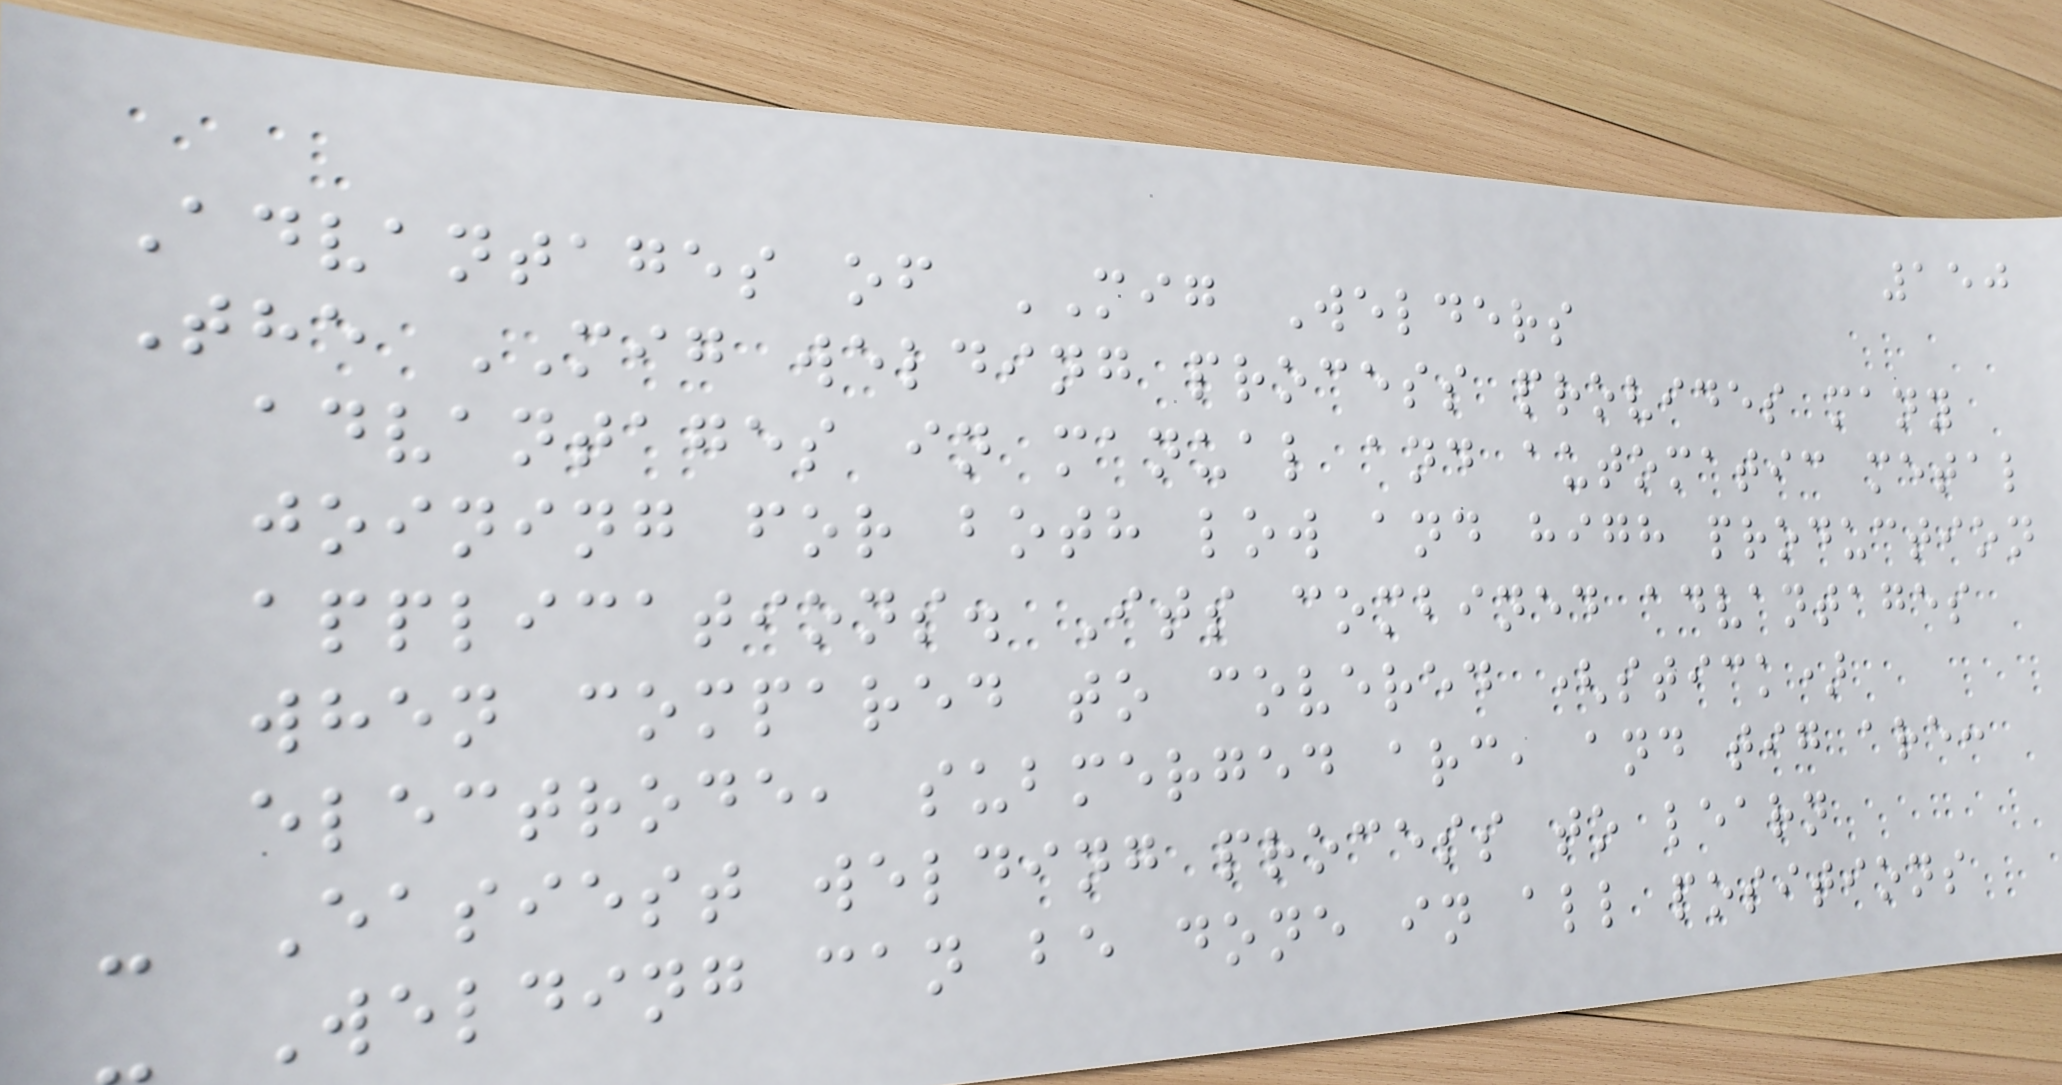150
Advantages of MIG Welders
The MIG welding process provides many
advantages in manual and automatic metal
joining for both low and high production
applications. Its combined advantages
when compared to covered (stick)
electrode, submerged arc, and tig are:
- Easiest welding process to learn
- Welding can be done in all positions
